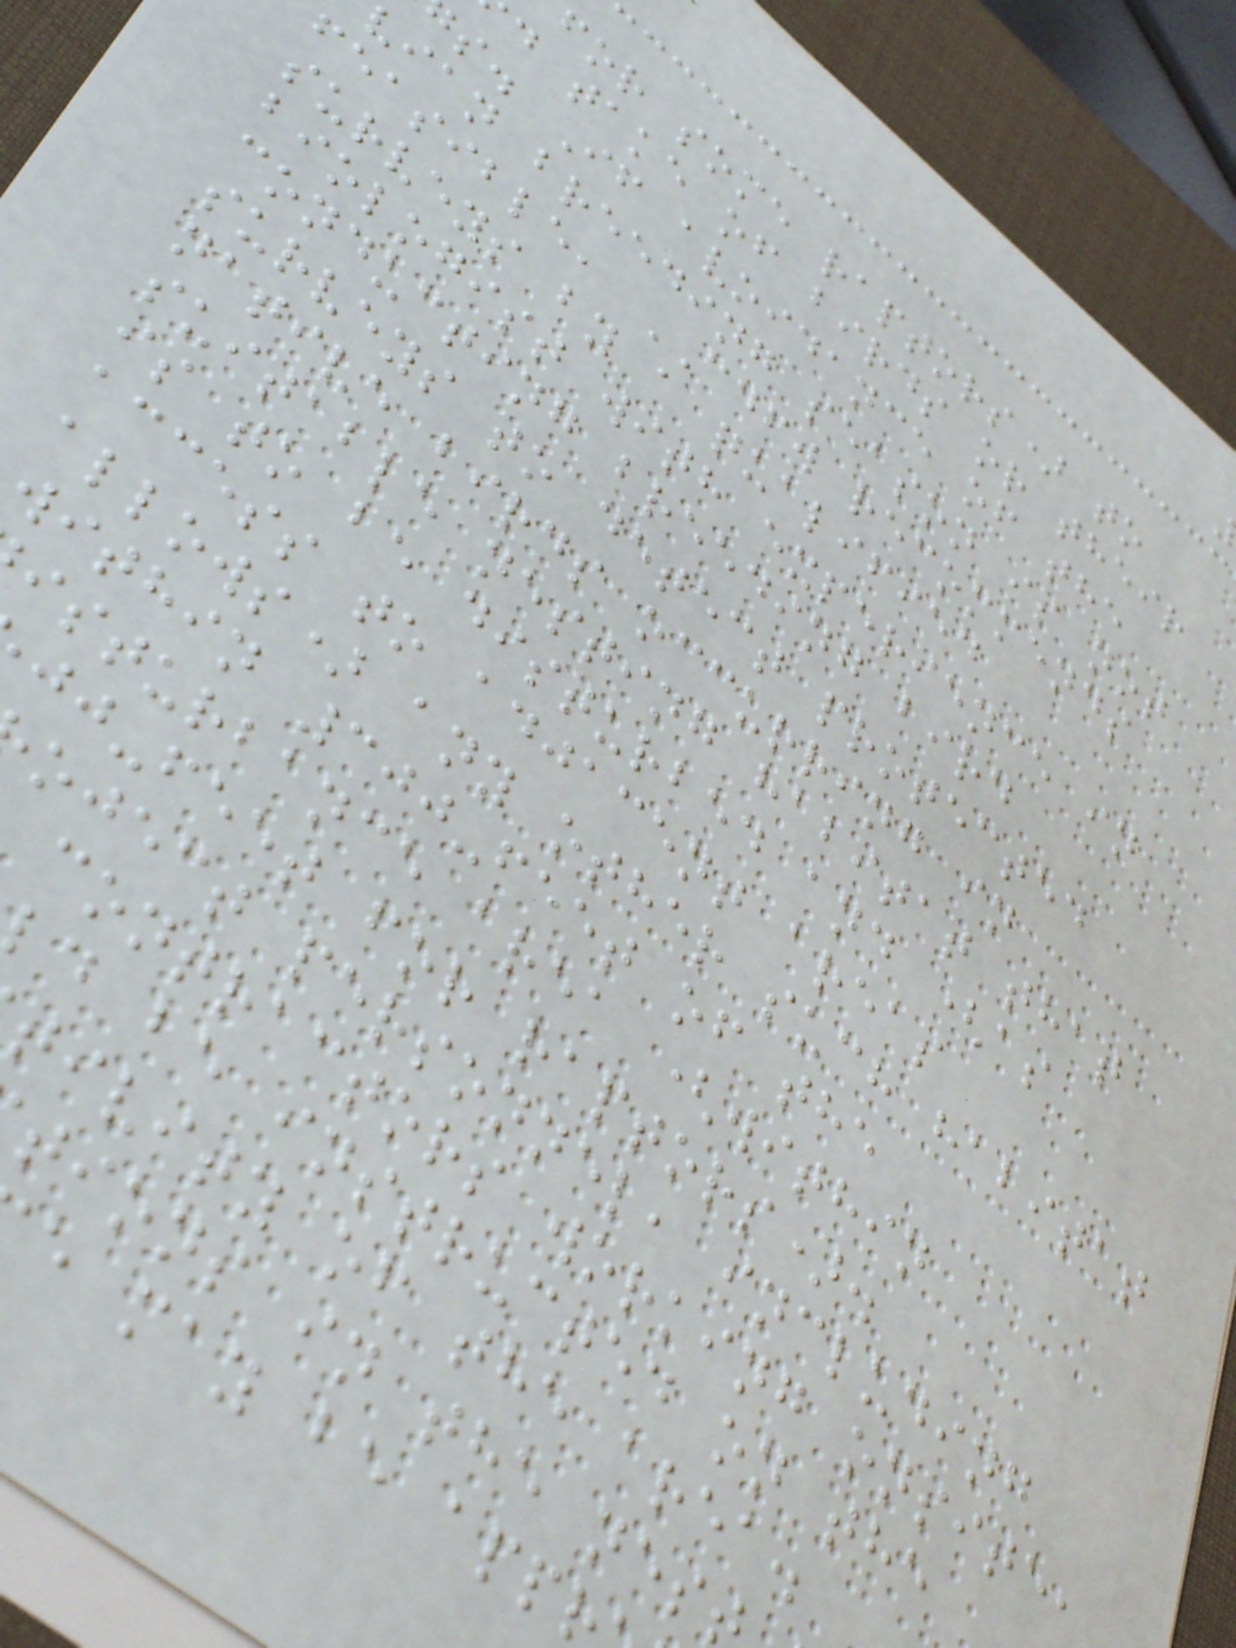for some raptors) to
d take of birds or their
s. If avoidance of the
vian breeding season is not
feasible, CDFW recommends
surveys by a qualified
biologist with experience in
conducting breeding bird
surveys to detect protected
native birds occurring in
suitable nesting habitat that
is to be disturbed and (as
access to adjacent areas
allows) any other such habitat
within 300-feet of the
isturbance area (within
jj-feet for raptors).
oject personnel, including
contractors working onsite,
d be instructed on the
tivity of the area.
tions in the nes
e may be app
